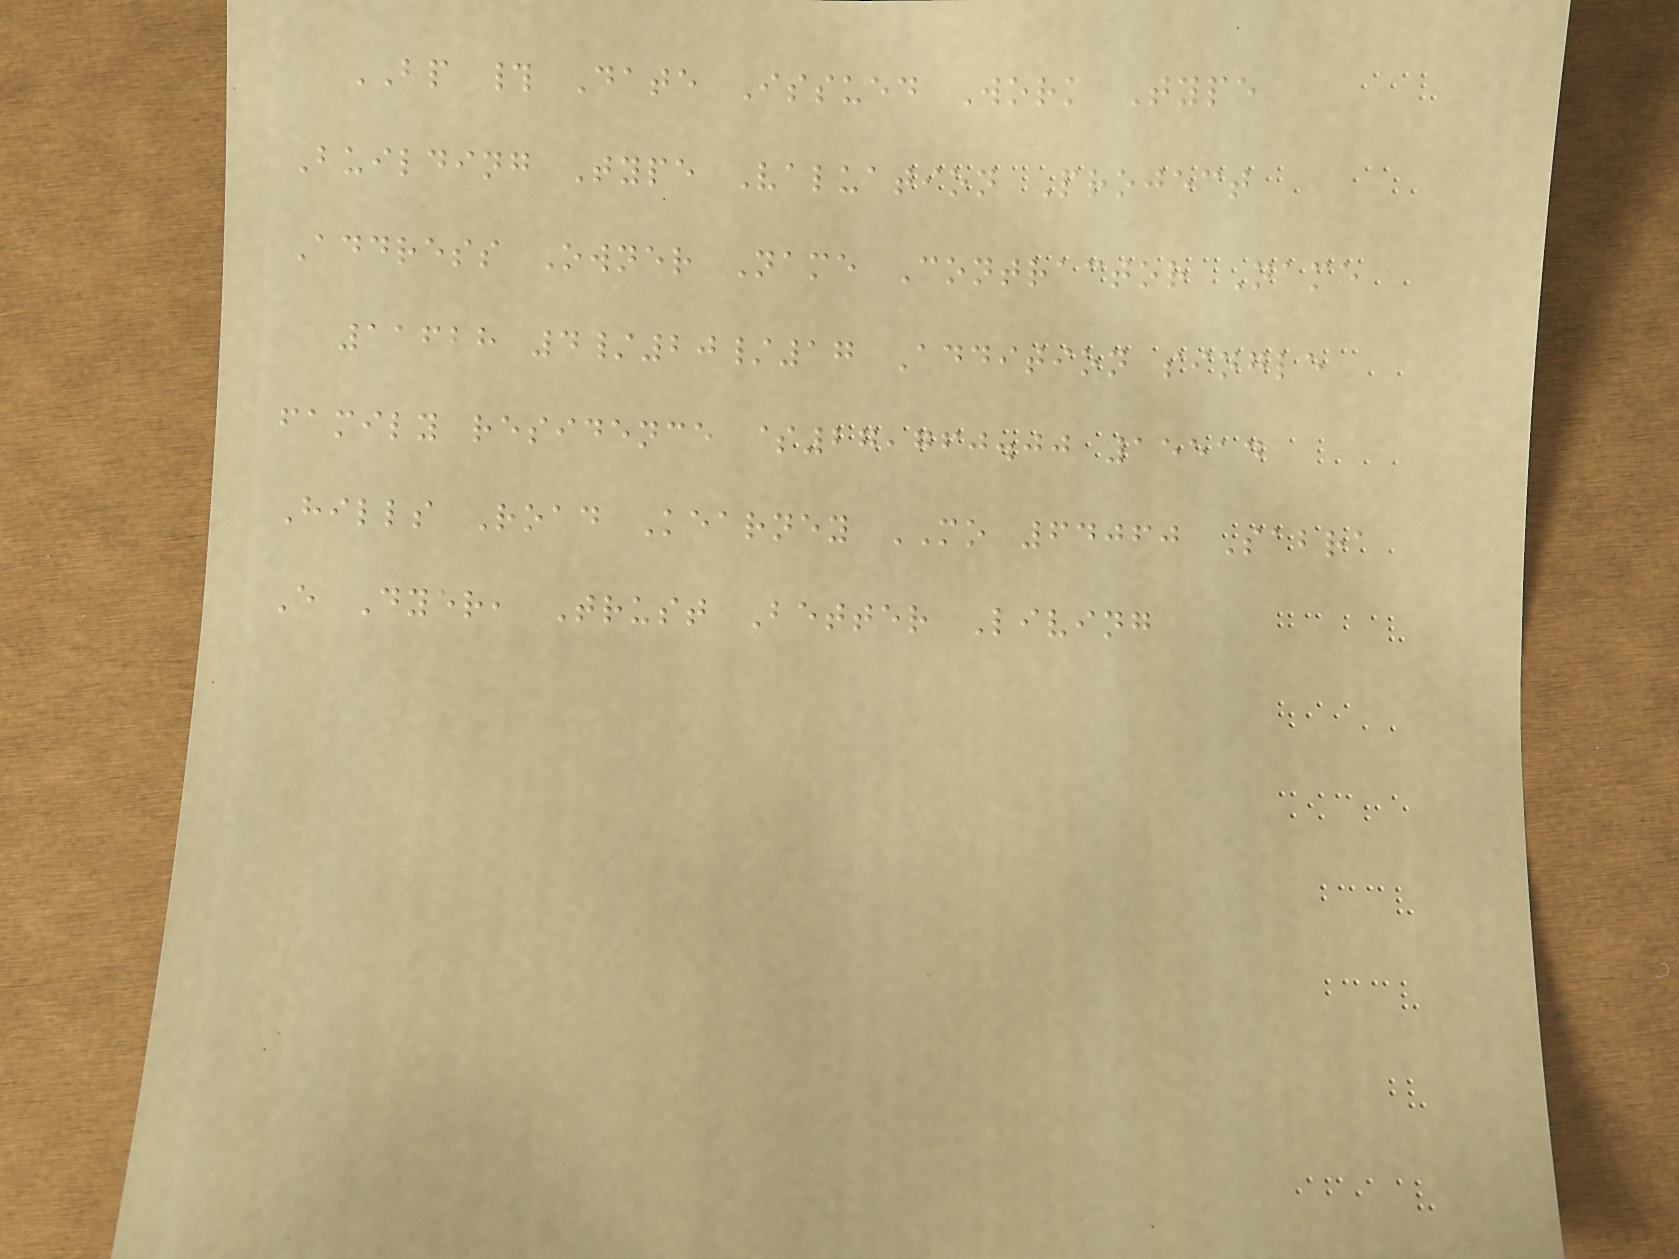BP # Date Issued Work Type
Building Type Valuation Project
Address Owner Name Contractor Name
11628 4/20/17 Addition single
family residence $27,760.00 15514
Hills Road Kearney MO 64060 Sabra
E Dyer, Trust Better Living
